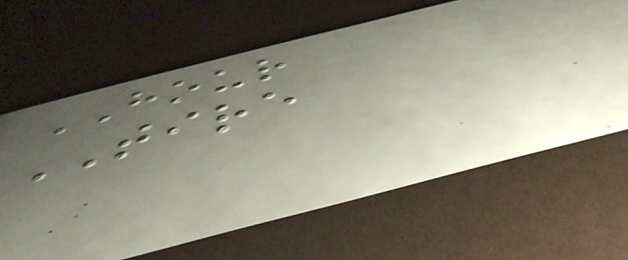HOUR
TIRE
